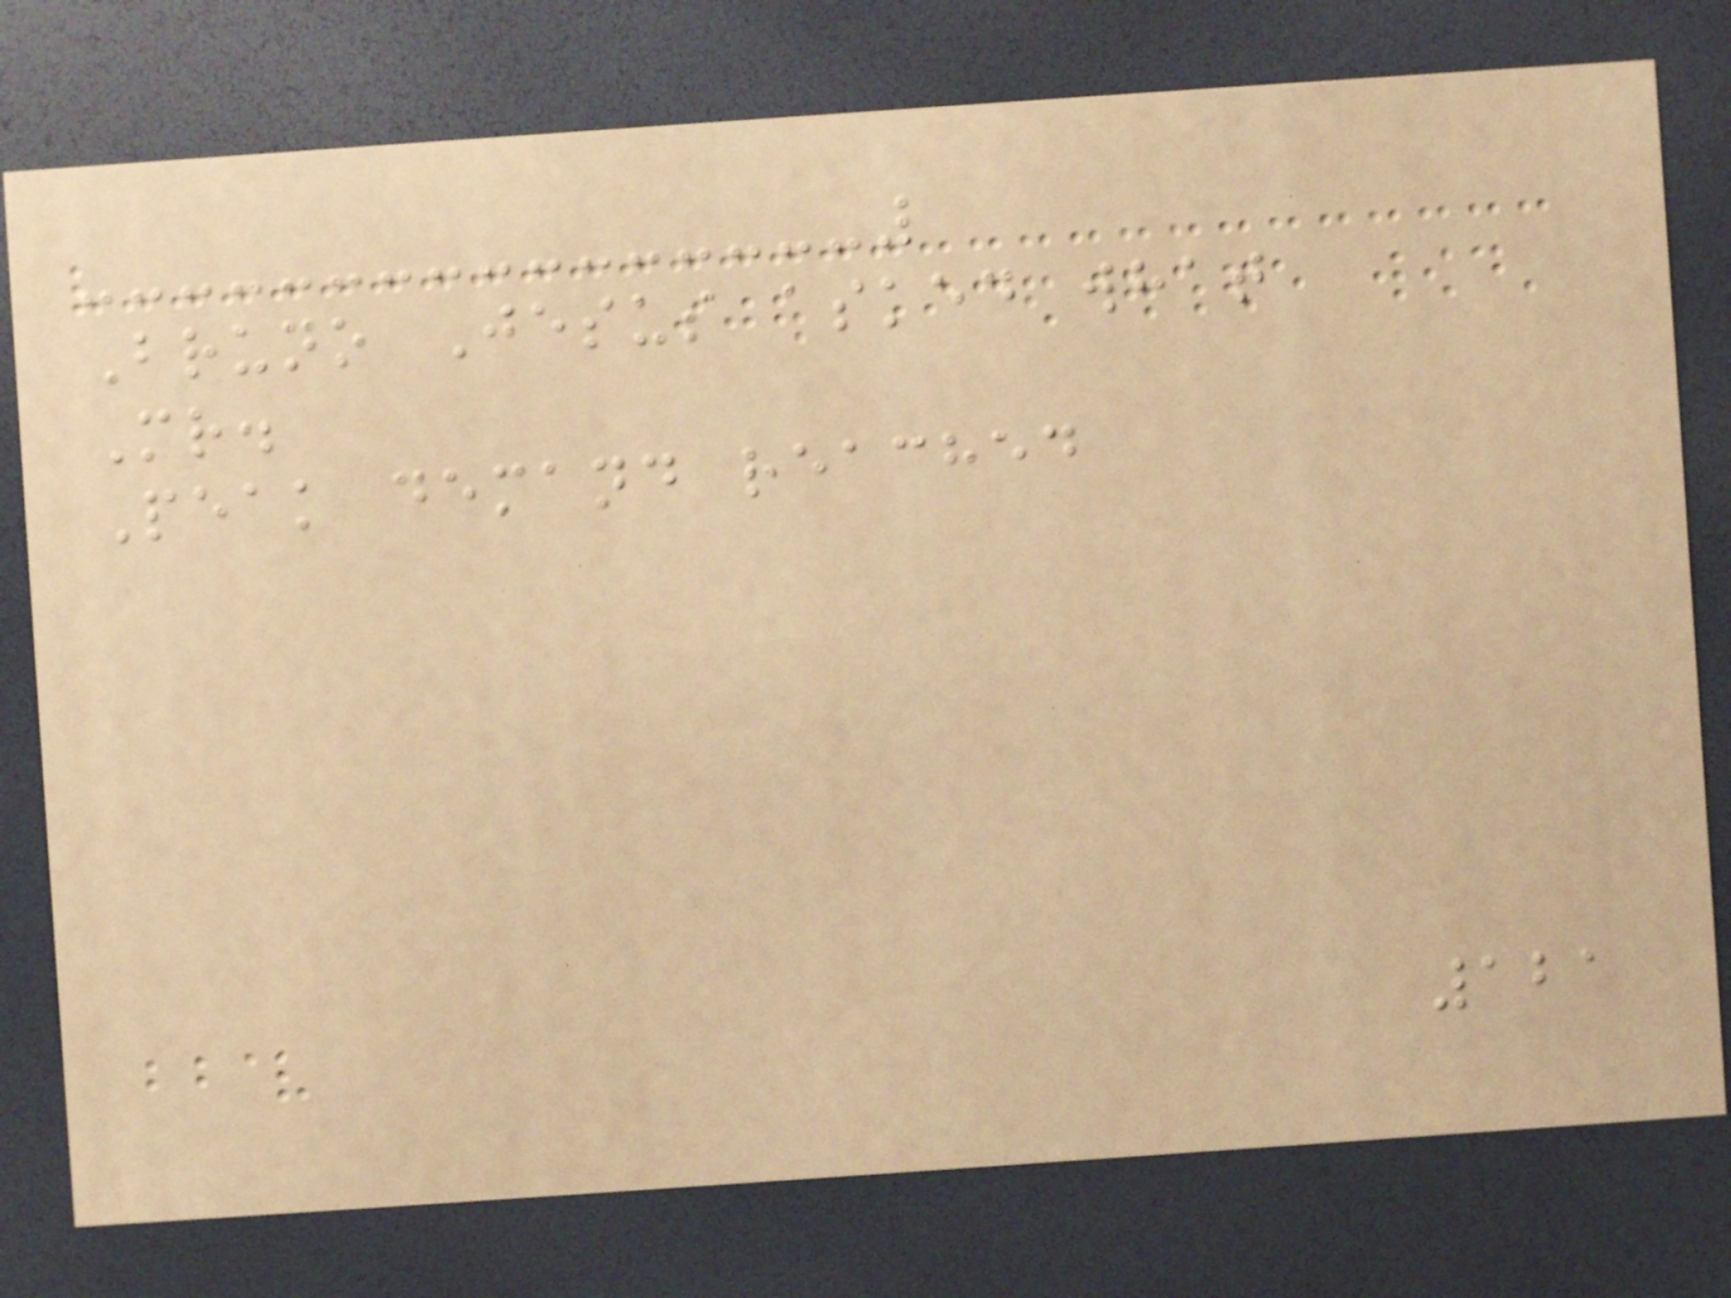Bruno Jesus asked what
Mr.
Peak demand reached
121
